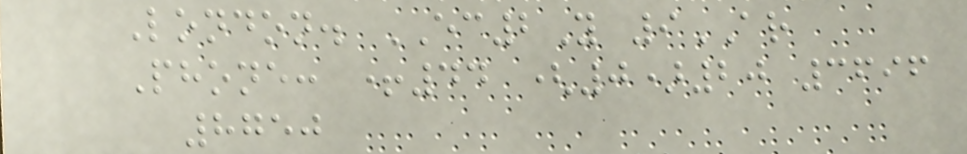London. EC2Y 9AR
Phone: +44 (0)20 3696
8750
